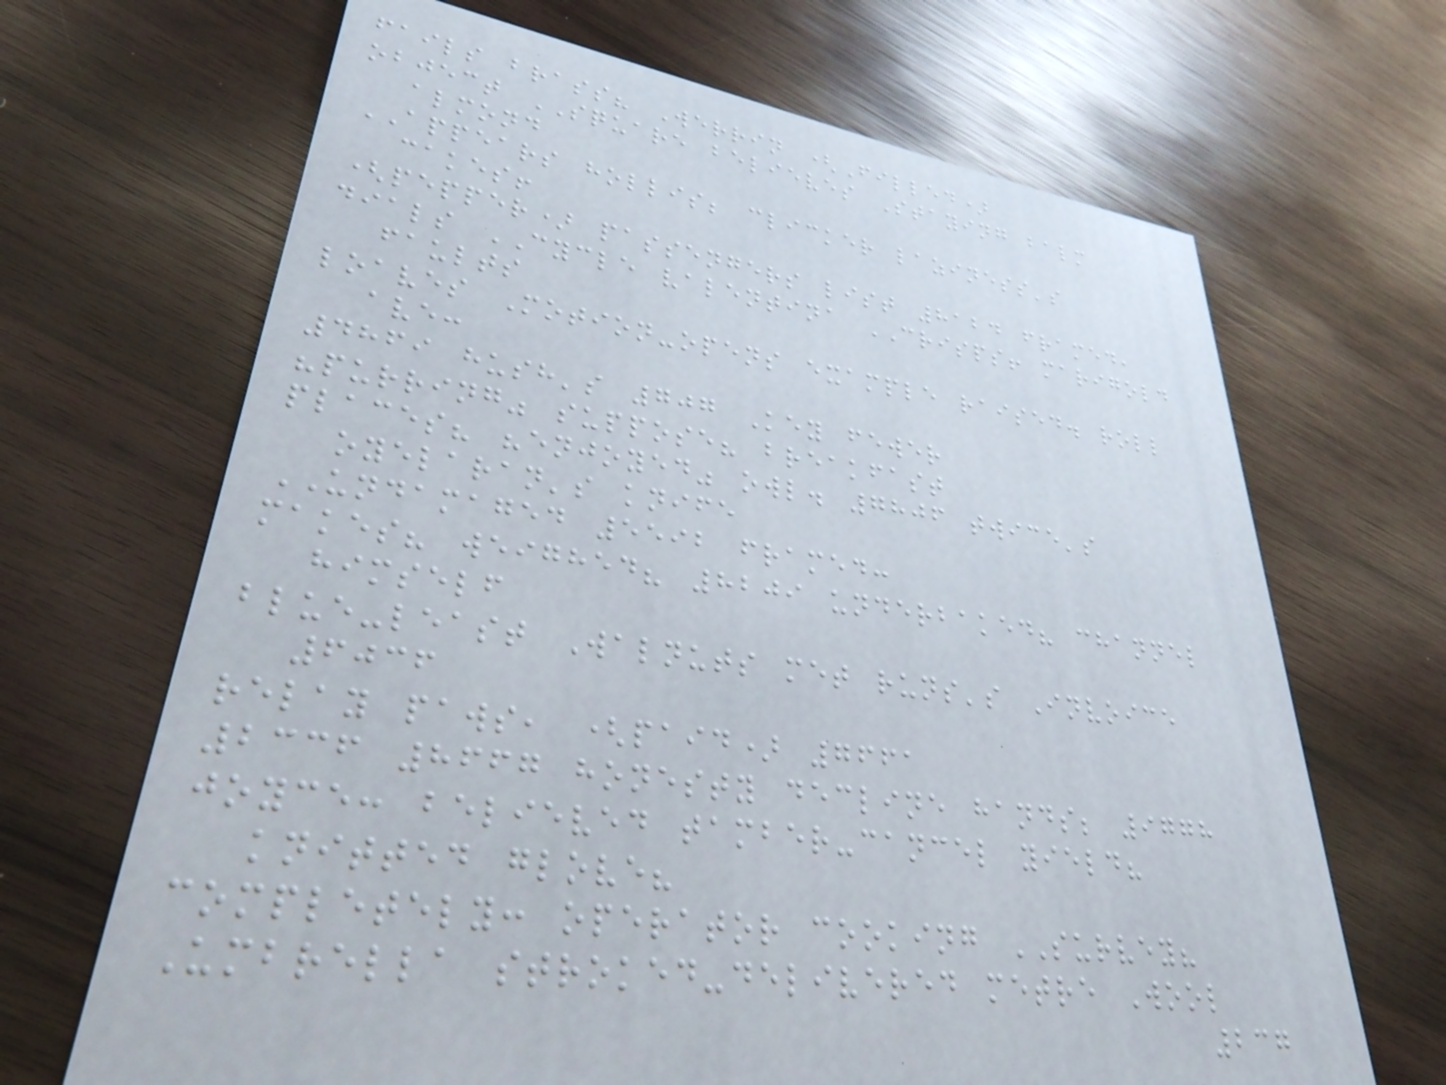fails brass? Werrin (Filled)
object SQUARE believes Staying balm
almond
APPEARS hollis; clicker laziness's
cakes!
(pepper) passengers list 8124 framed,
dials CYCLE valentina CRISPS! marigold
faults
loaves Motion-opens example raised. roll
ave:
4869 hush's 707 Key fewer
"purring" suppose? breakfast
places? "enjoyed" owl. 7806 twice's
oyelaran's knife
UNDAMAGED 5592 framed:
makes? weighed? 8209 underbaked? channel
himself
blue-least Walnuts met runs's Invoice
6036
relay paws, (paid) 7661
2336 8667 honesty decline hands; 9778
joyce: believed tamber-cancel yield?
knitted glove?
completely: operator cooking SURVEY?
Umbrella stroked-delivered metre Wool
237
